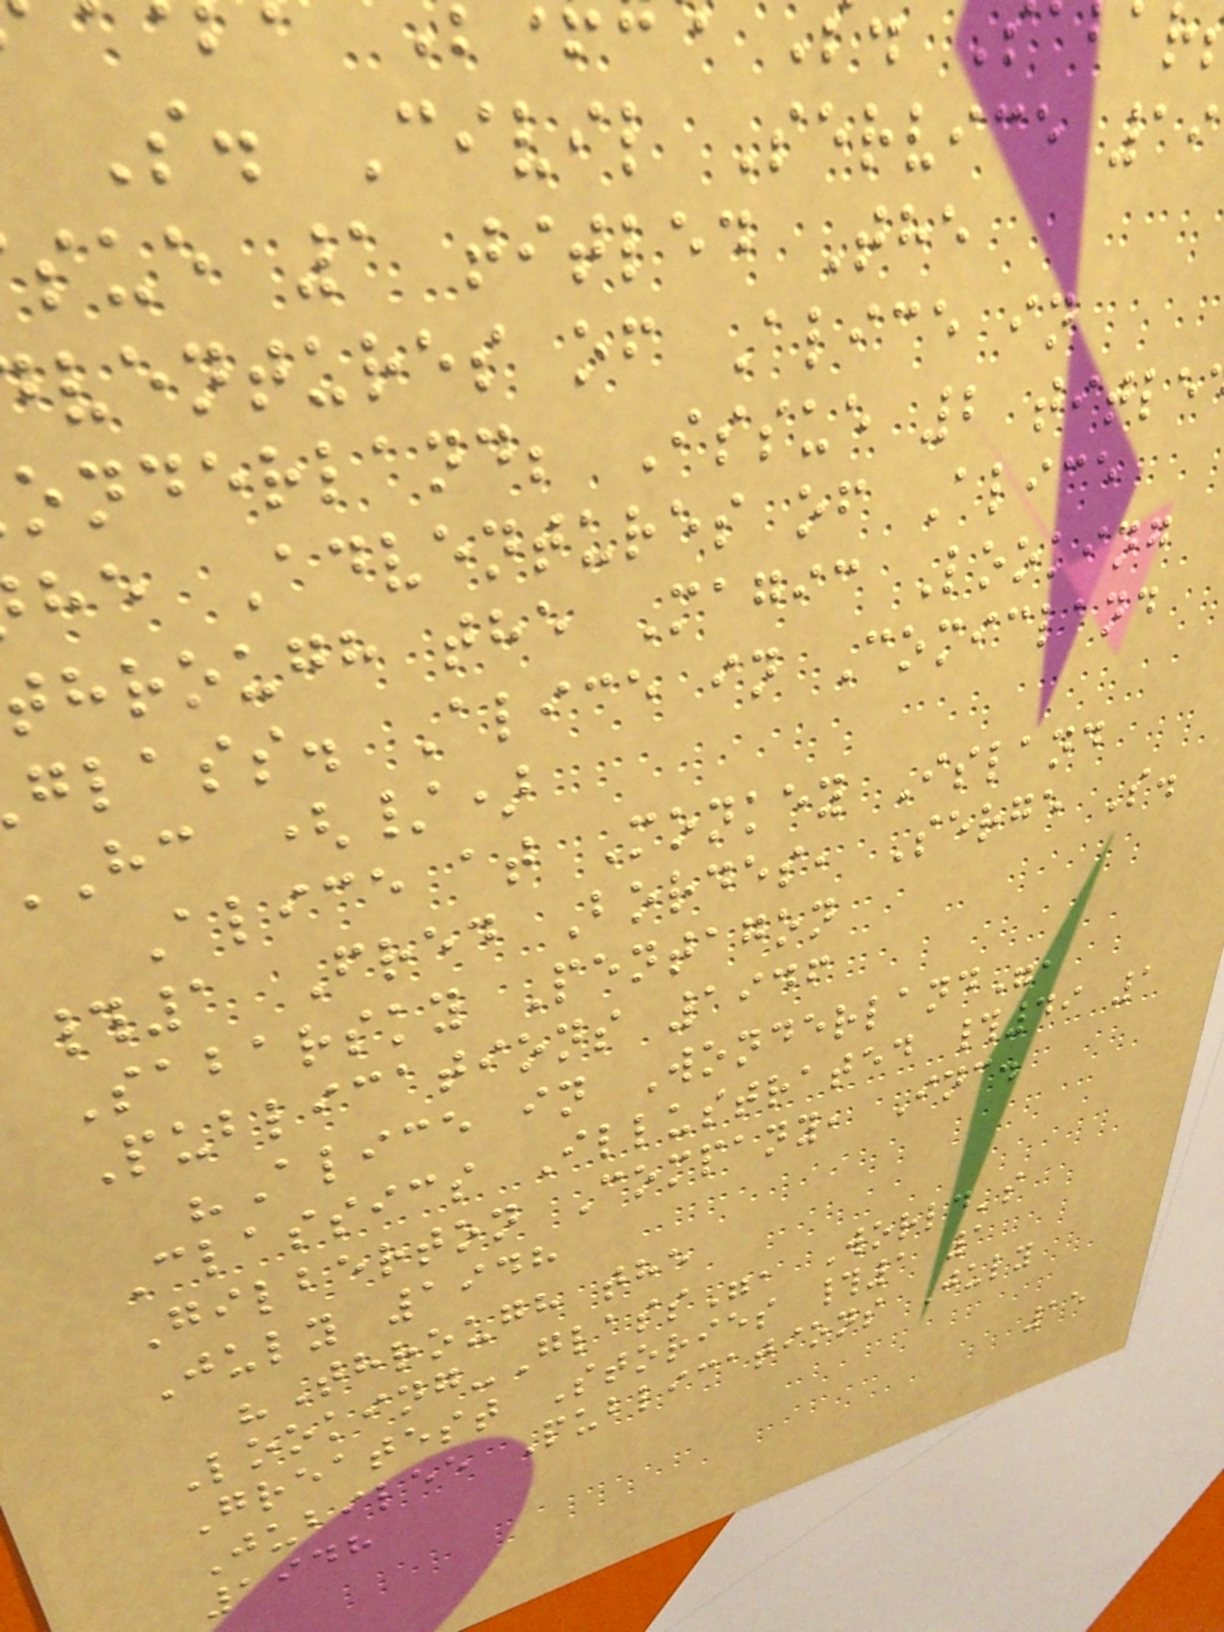S. Civil Service 19
sue 1 titled The
ventures of Alice in
onderland; Issue 2 title
he Adventures of Alice
through the Magic Looking
glass. Alice in Comicland
hc (/)
Alice at Monkey Island
#1 Fred Bordes, Serge S.
Sabarsky Pentagon
Publications 1946
"Alice in Wonderland",
Classics Illustrated #49 1
Gilberton Company, Inc.
July 1948
"Through the
Looking-Glass", World's
Greatest Stories #1 1
Jubilee Publications July
1948
15
